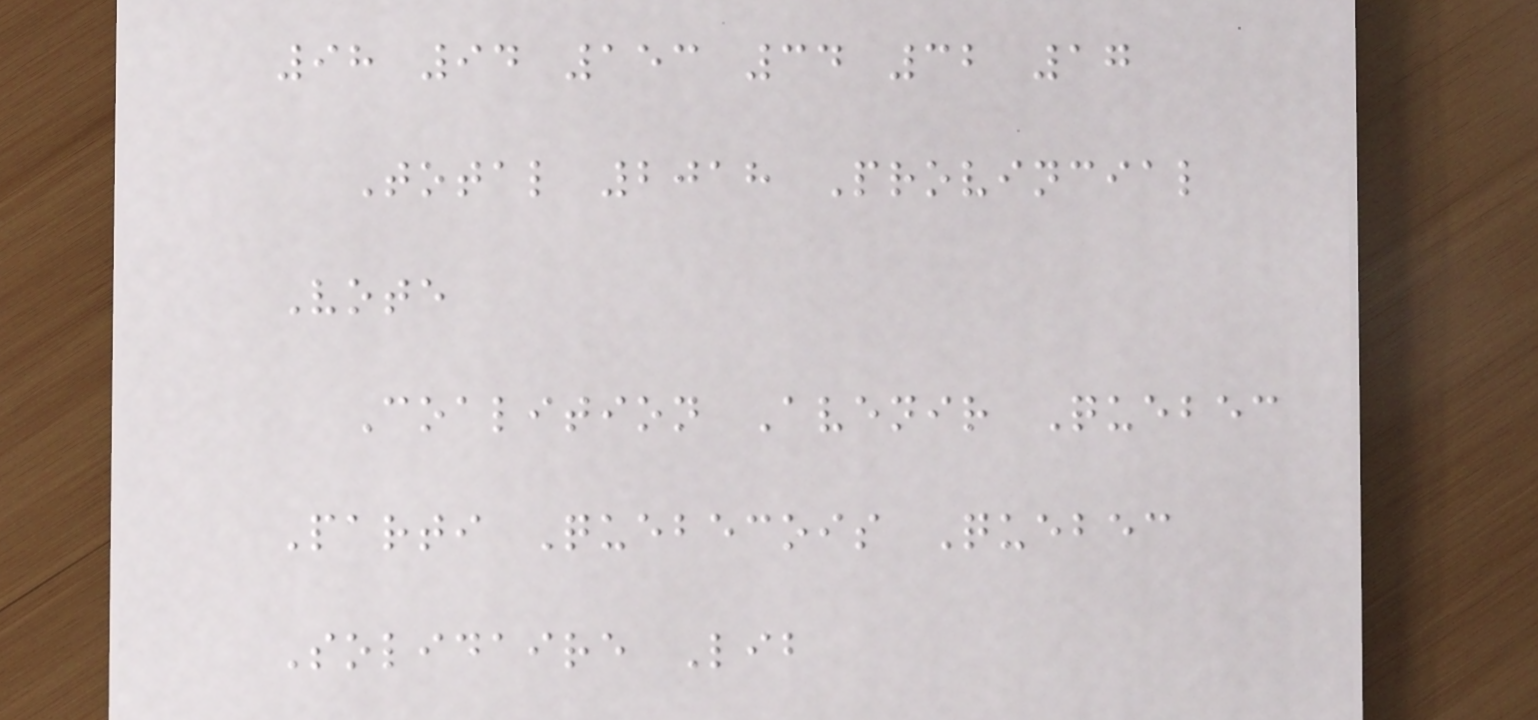98 94 153 34 32 17
Total 2018 Provincial
Vote
Coalition Avenir Quebec
Parti Quebecois Quebec
Solidaire Lib
